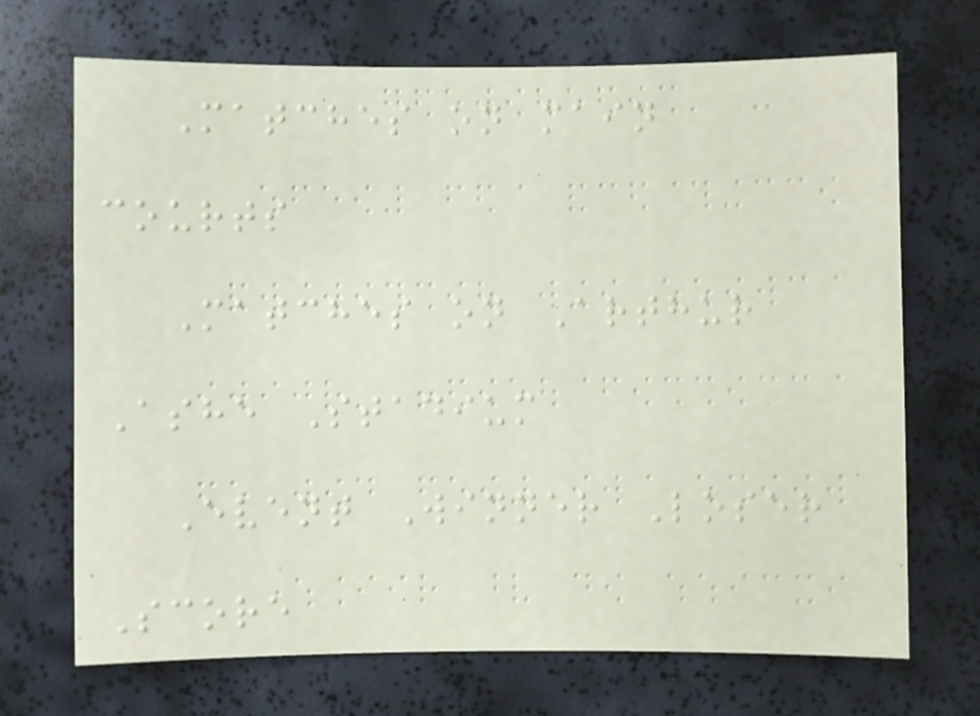Matches on main
courts
Matches on Arthur
Ashe Stadium
Event Winner Loser
Score
